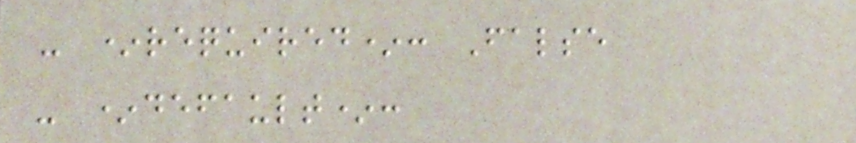- *required*: False
- *default*:
